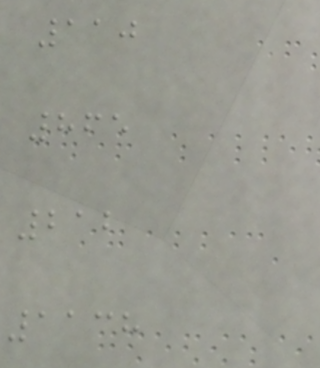110
865
212
1138
